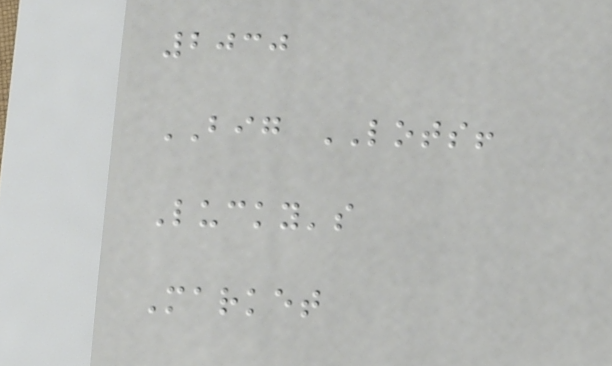2030
BIG LOTS!
Lucky's
Market
